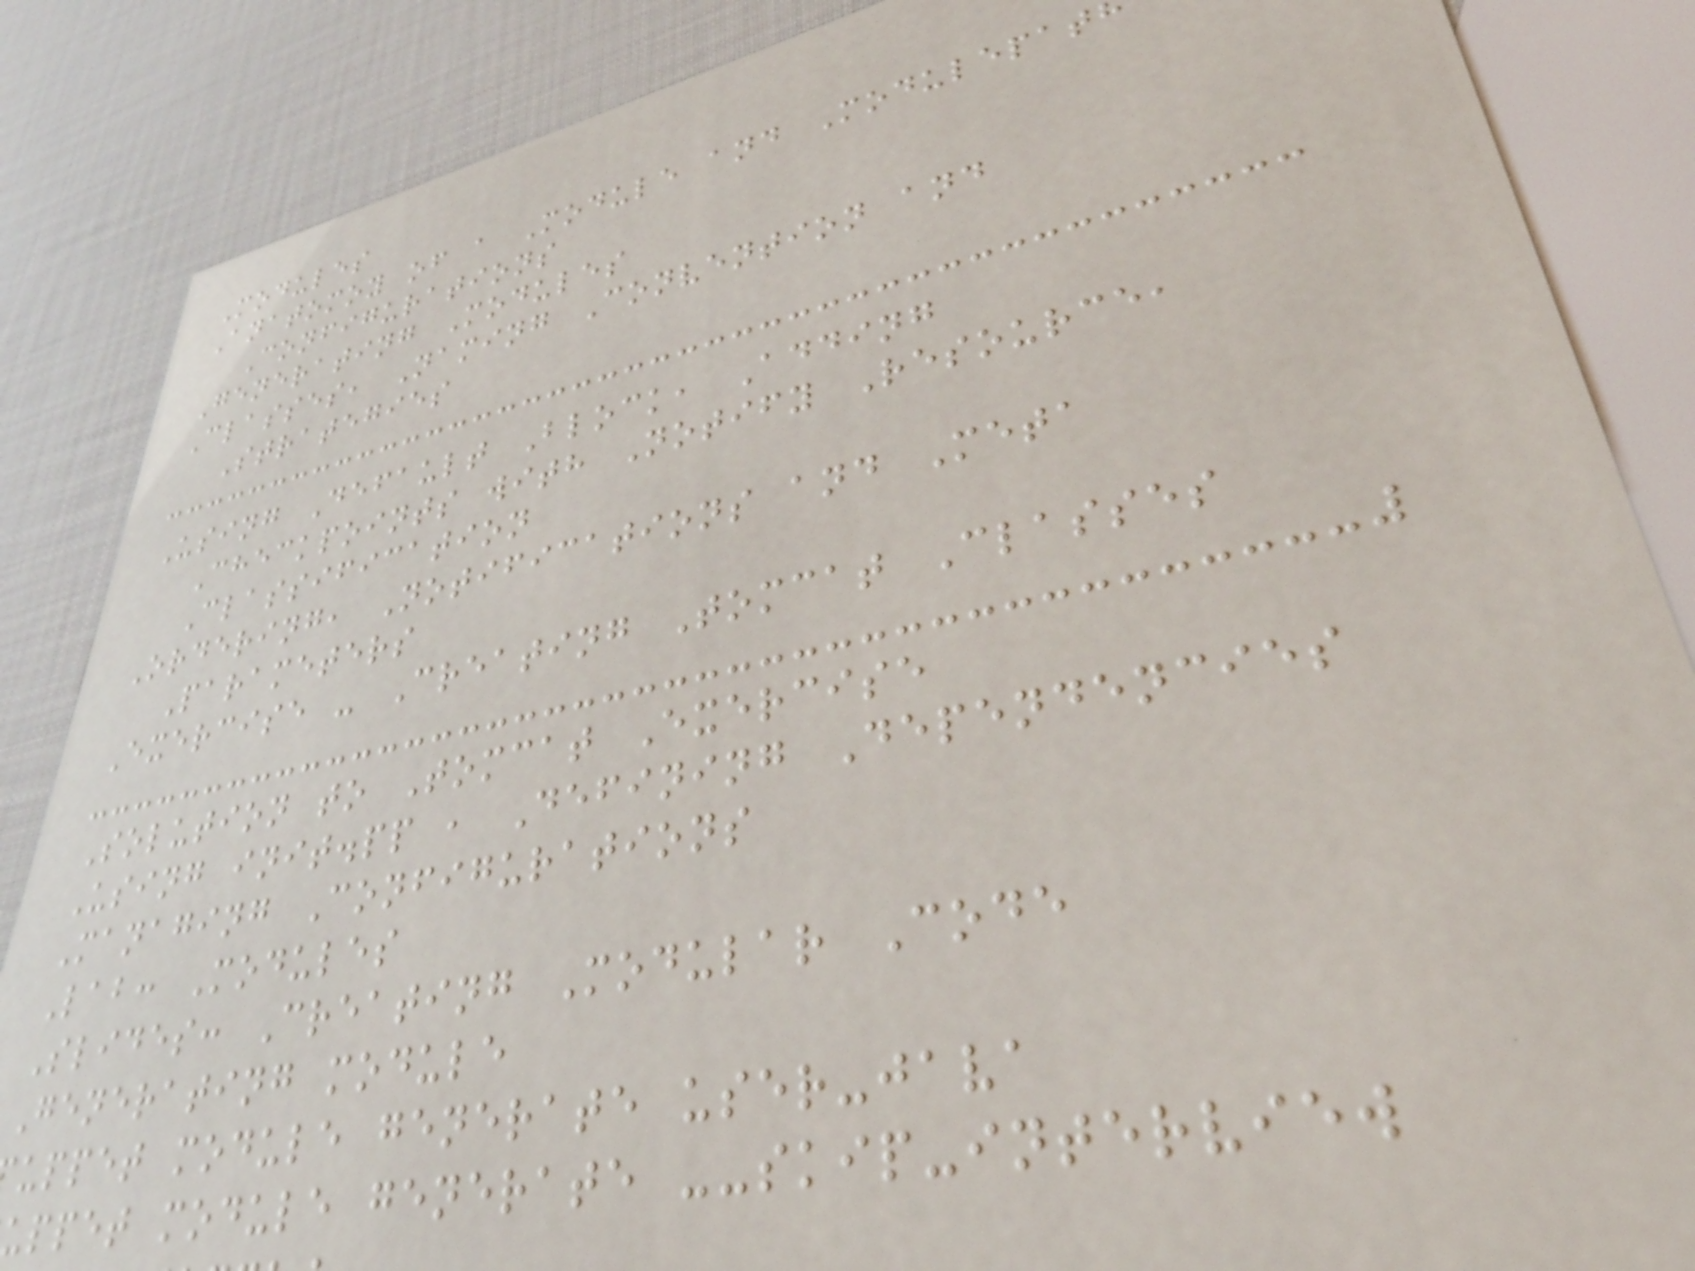Modules
Anatomoy of a Module and Modulepat
Configurations
Generating Modules
Classes, Naming Convention and
Strategies
Using Default Block, Adding
Checkpoints with Notify Resource,
Classification
Ordering, Notifications and Meta
Parameters
Exercise - Creating Tomcat Classes
Solution to Tomcat Exercise
Using init.pp , Defining Dependencies
Managing Configurations
Lab: Modules
Slides: Creating Modular Code
Generating module
uppet module generate user-java
uppet module generate --skip-interview
